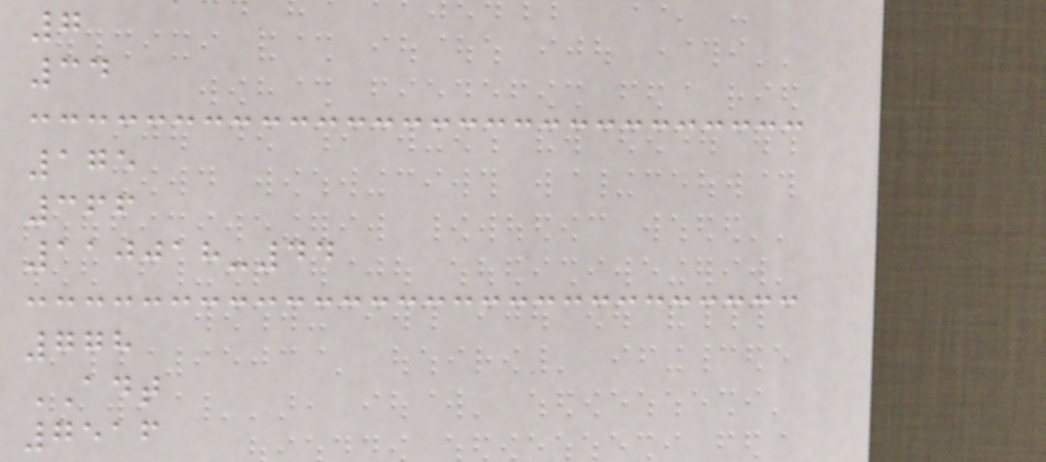7
34
175
366
110018-44
778
ADT
7516
